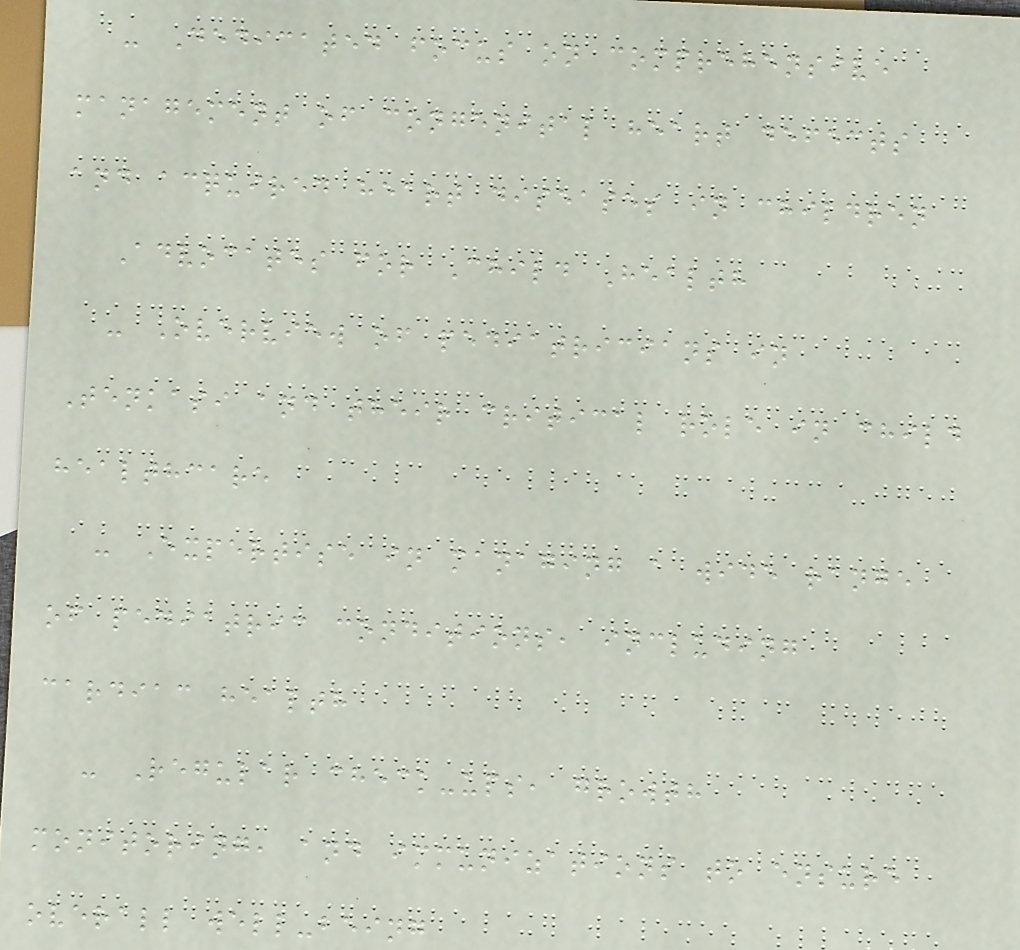- Dedicated focus on comprehensive
management of congenital heart defects
and acquired heart diseases in children
Advocates for Child Health
- Overview of pediatricians in
Tenkasi and their critical role in child
healthcare
- Expertise in managing a wide range
of pediatric conditions, including
cardiac health
- Regular check-ups, growth
monitoring, and immunizations to ensure
overall well-being
